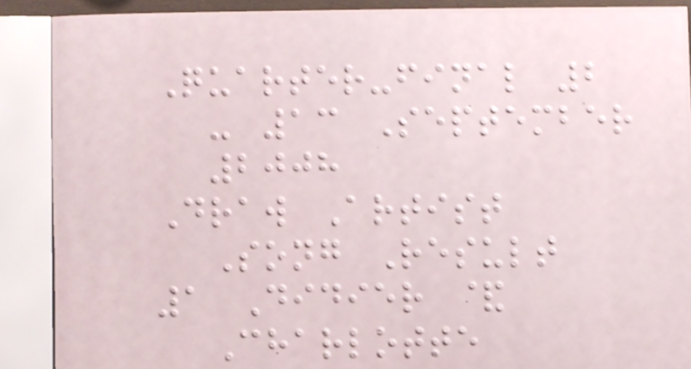Quarter-final 2
- 13 September
2008
Draw Artist
Song Result
1 Didier &
Charlotte
